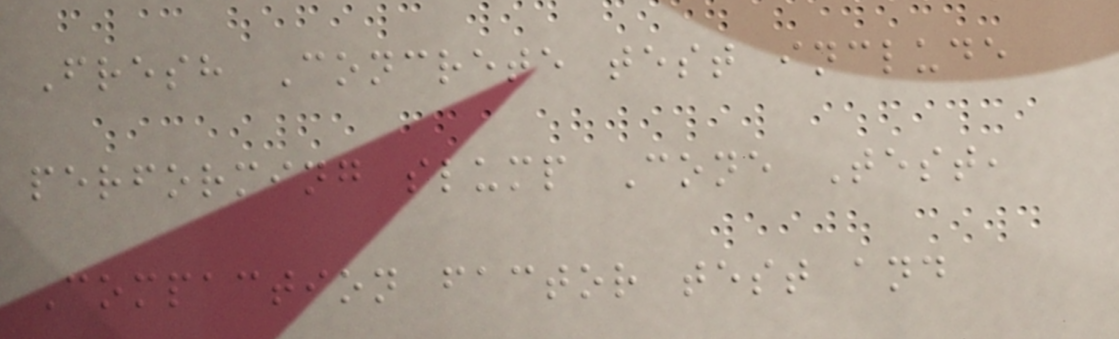Fresh Concrete test include
performing slump Cone Test,
Compaction factor test and
